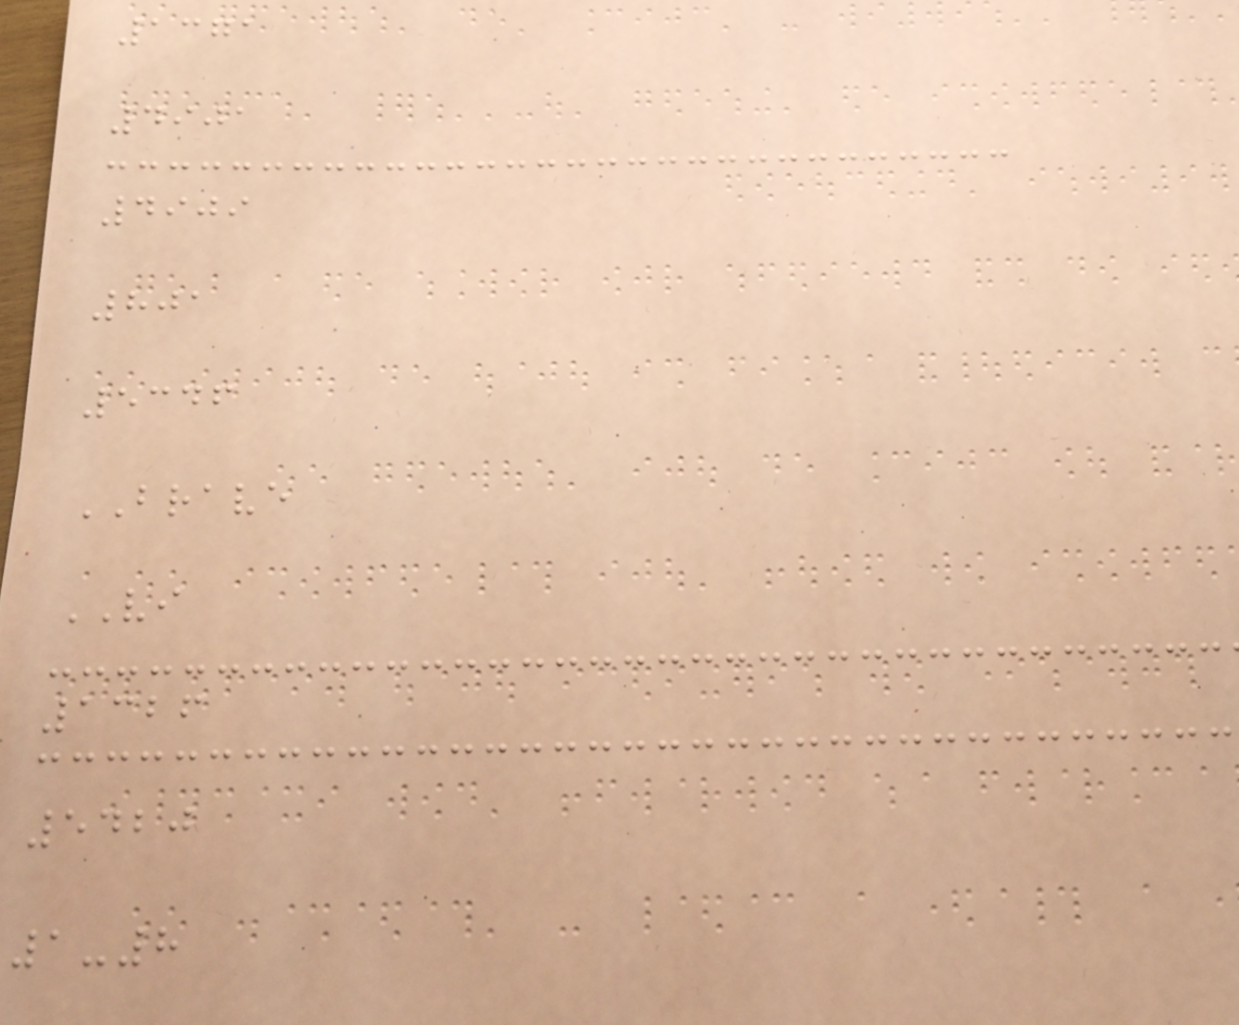1371
4901
4909
801
5346
BRAVE
VI
1326
5420
1-8
